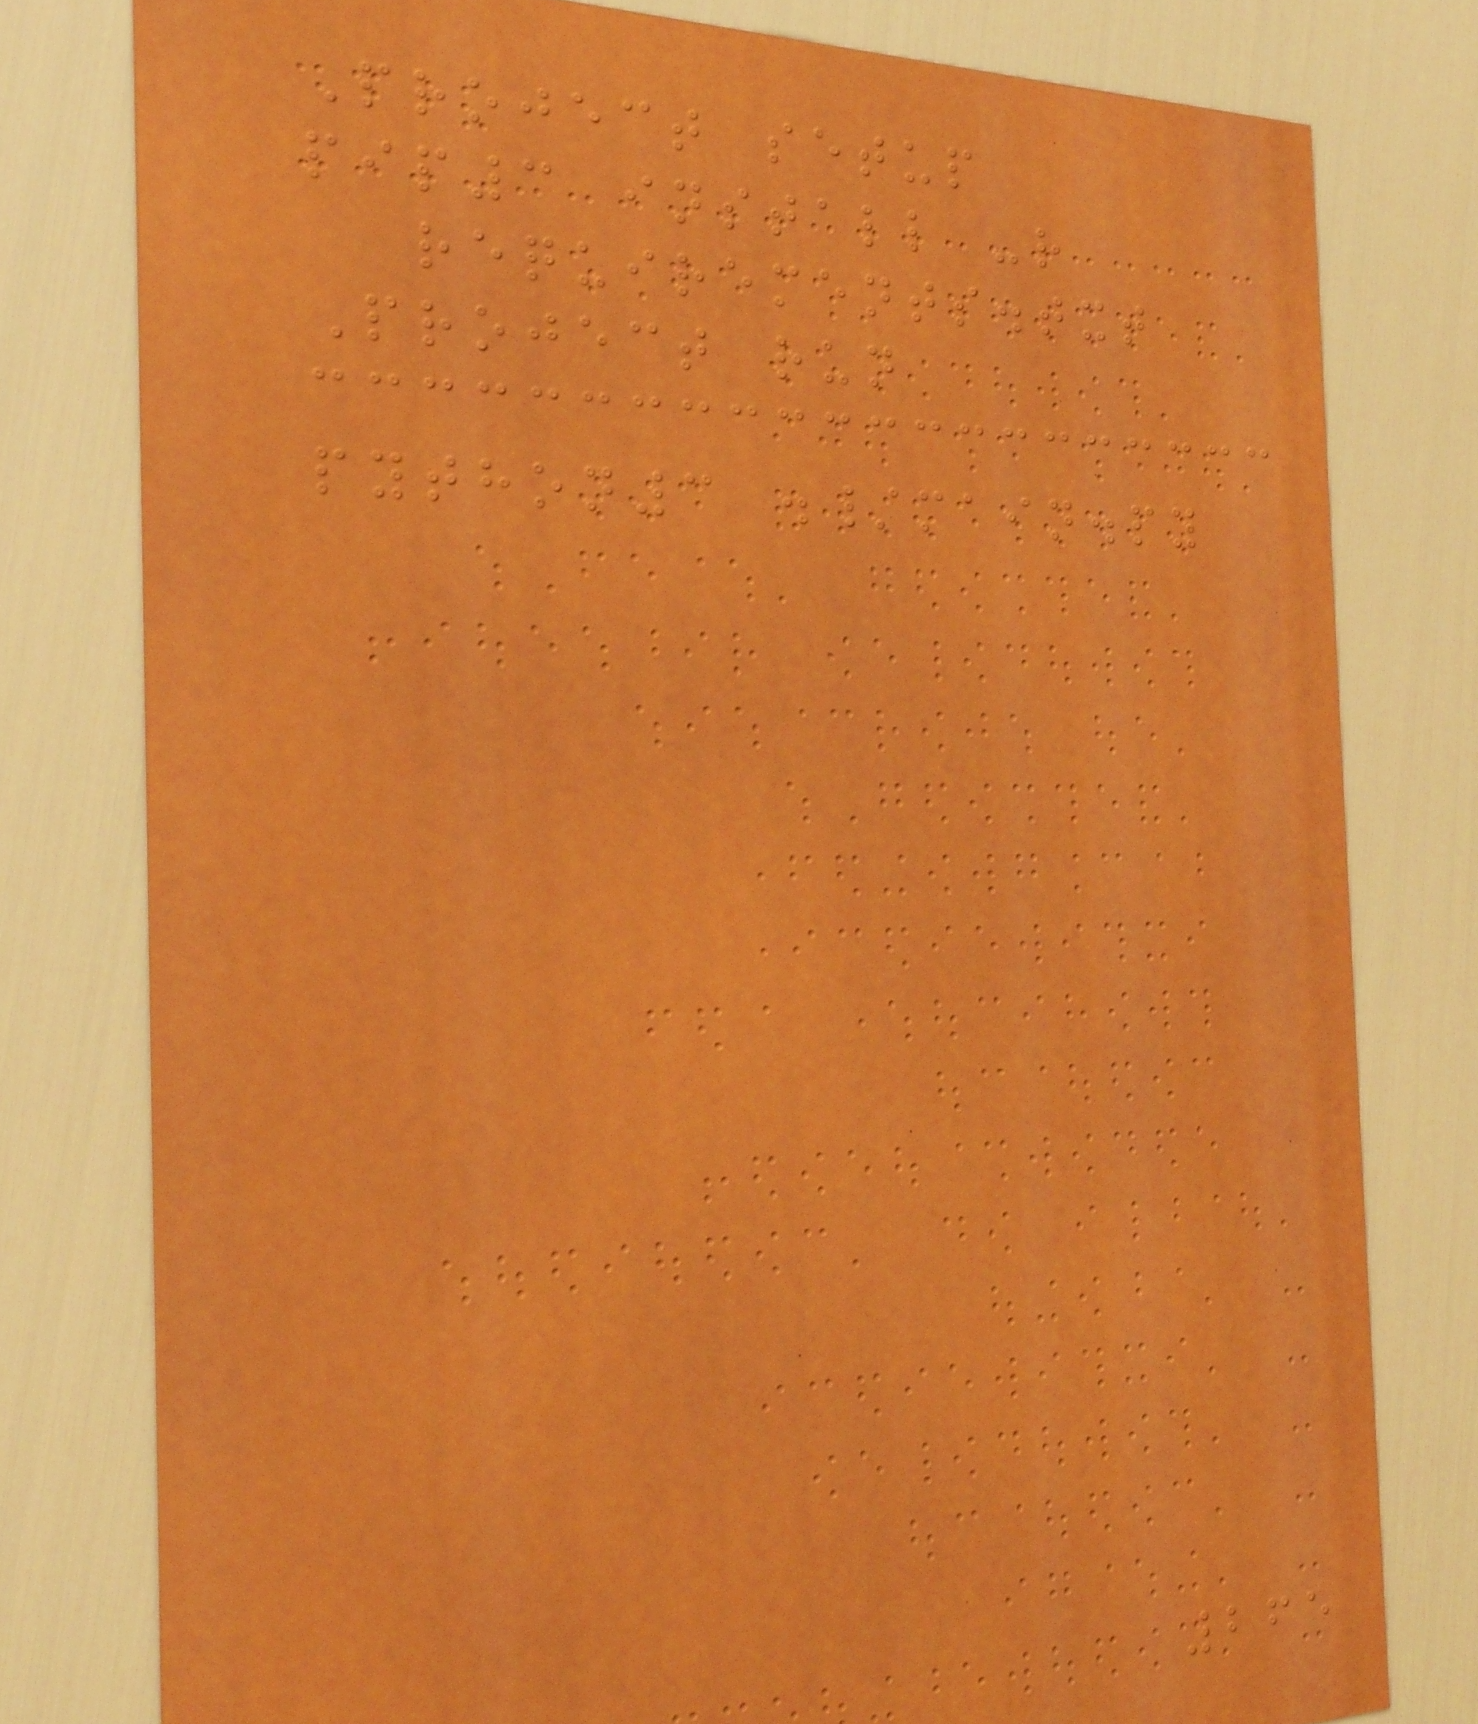Project setup
pip3 install -r
requirements.txt
Project run
python3 ./main.py
265
